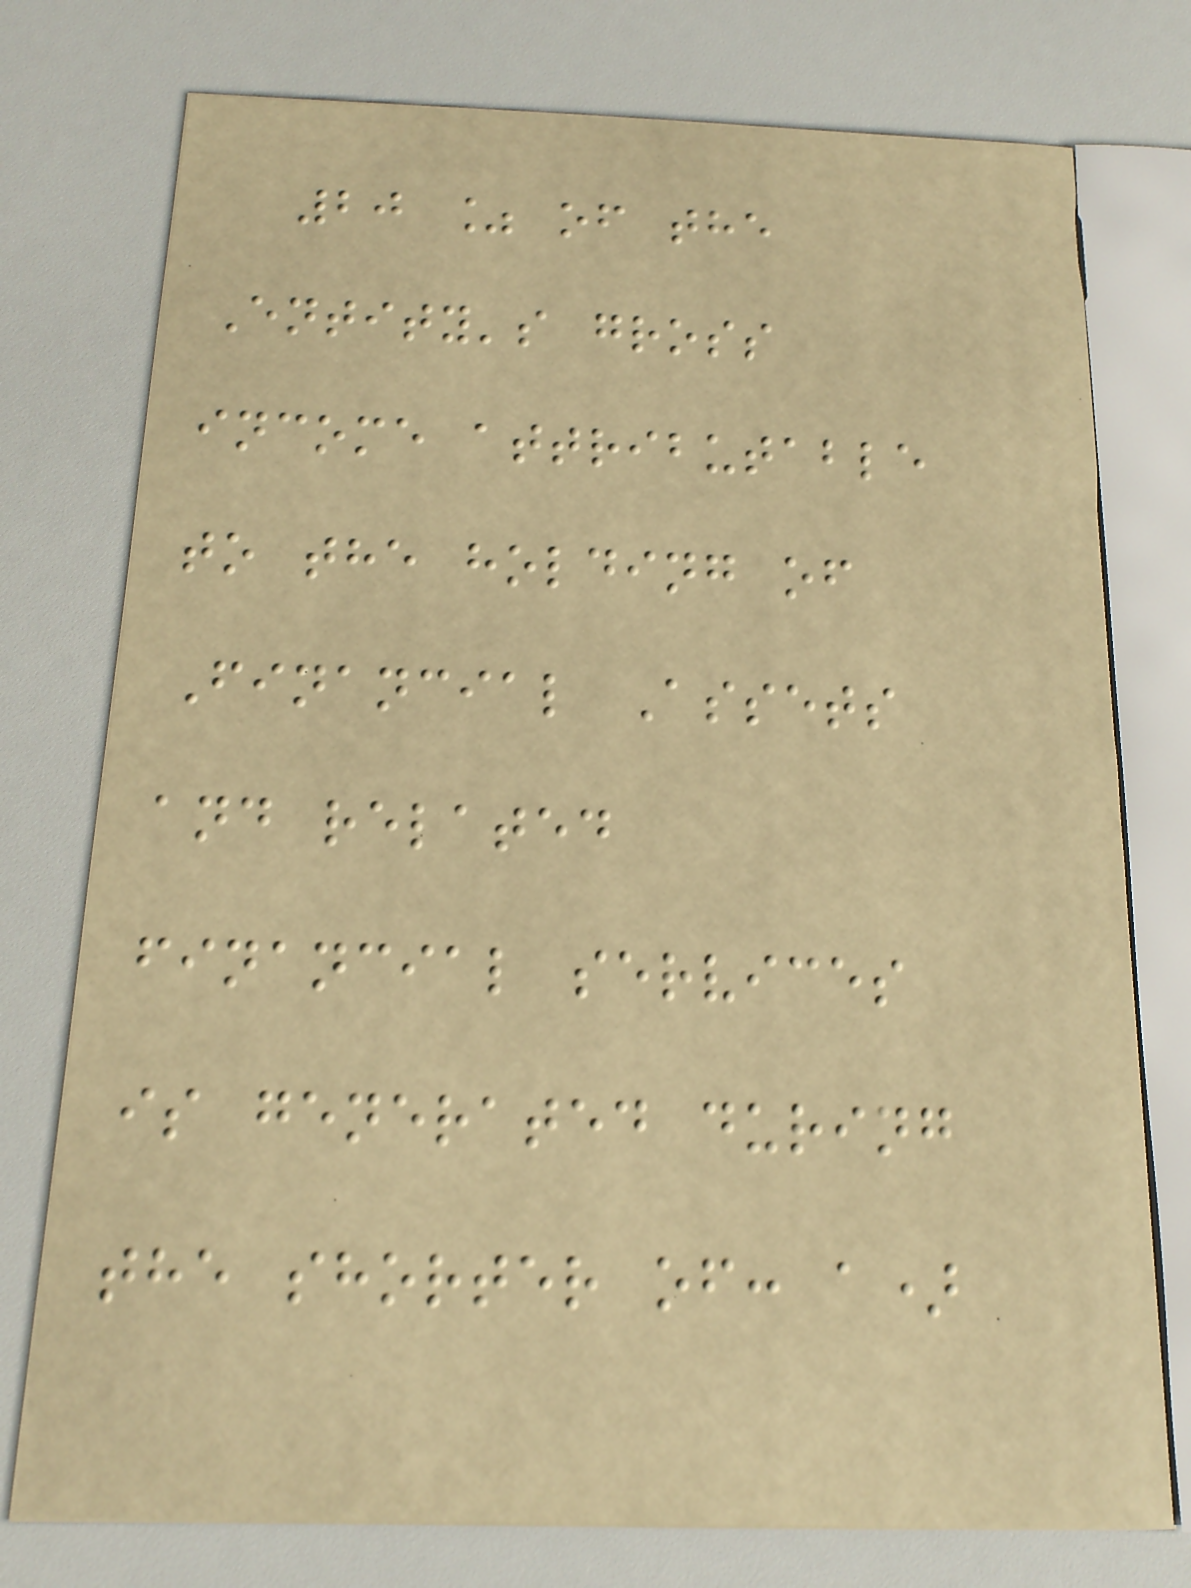20 % of the
Entity's gross
income attributable
to the holding of
Financial Assets
and related
financial services
is generated during
the shorter of: a)
